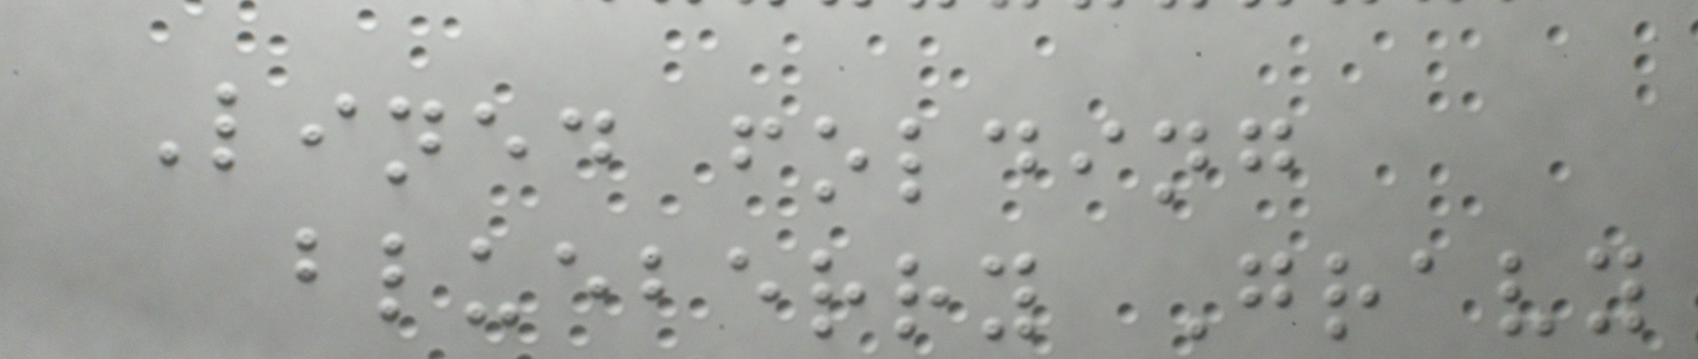Lined folding
blueberry Gravy
